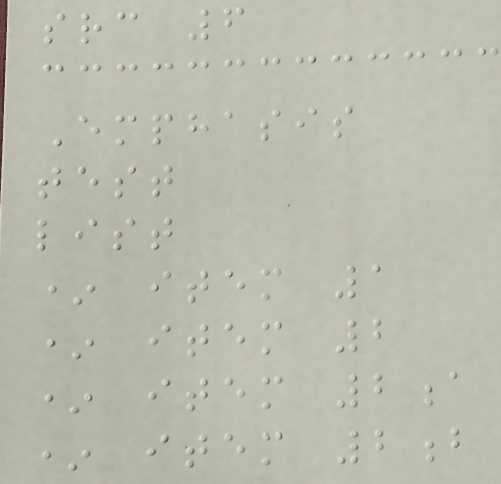src 6
Emphasis
test
list
* item 1
* item 2
* item 2a
* item 2b
